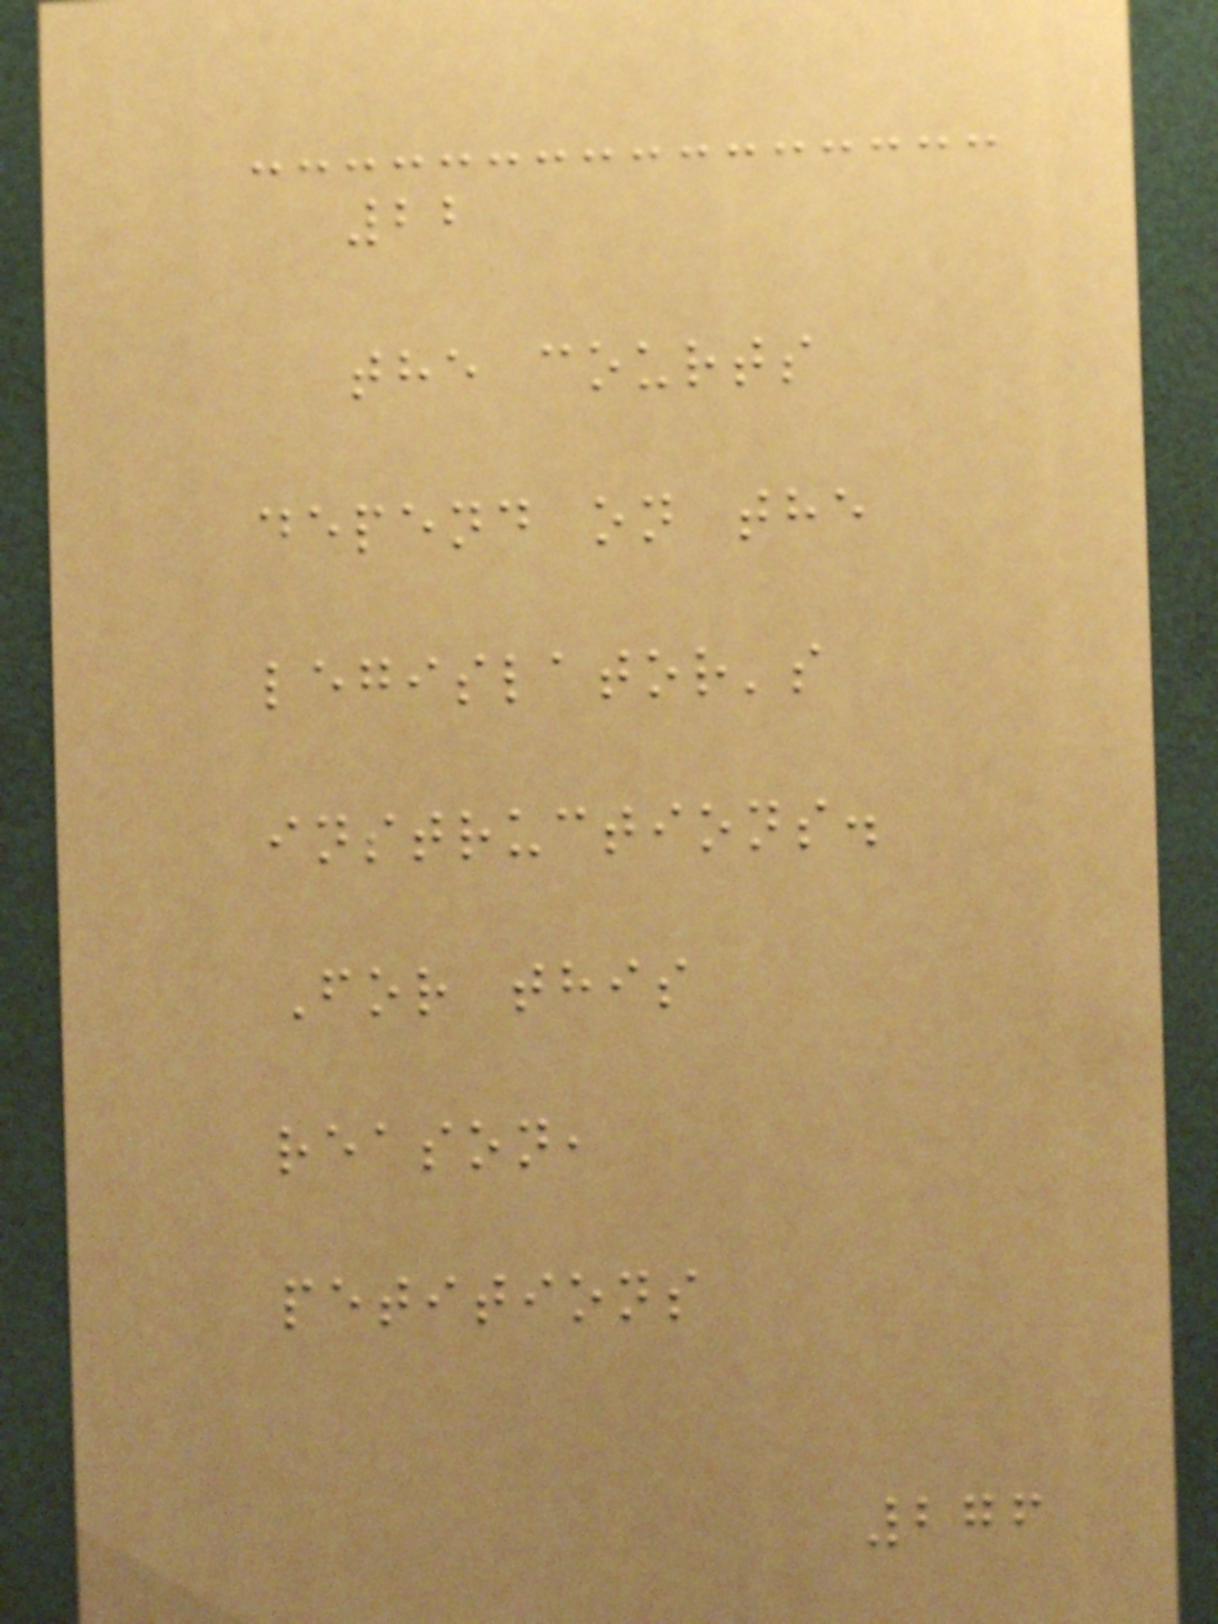22
the courts
depend on the
legislator's
instructions.
For this
reason,
petitions
276
